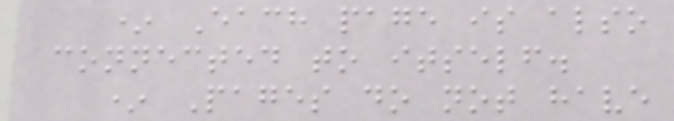* Each page is also
connected to itself.
* Pages do not have
